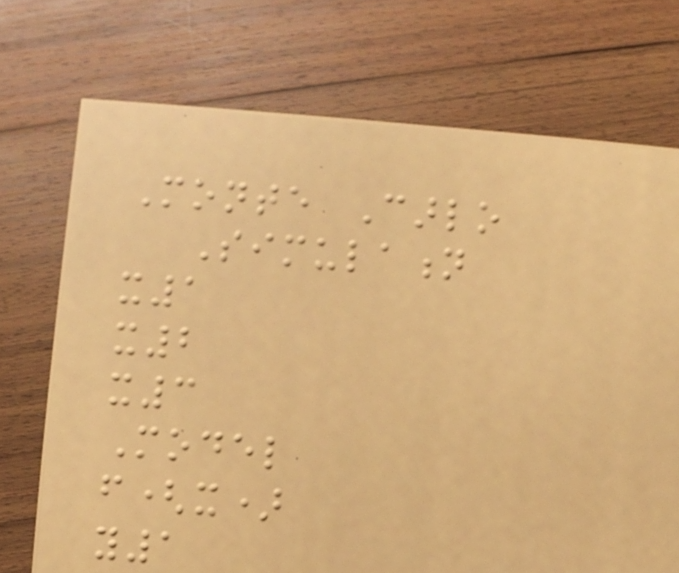Monte Carlo
Simulation
x1
x2
x3
Model
f(x)
y1
